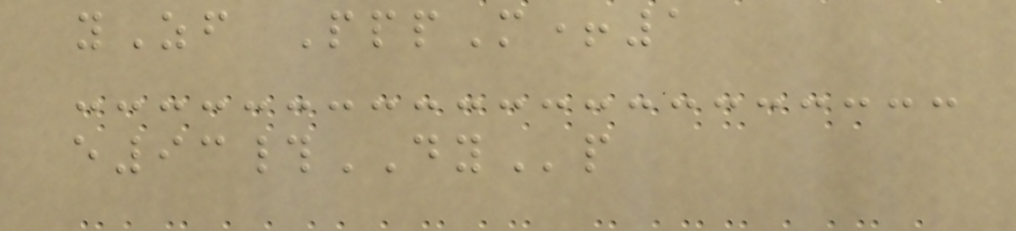yZf PppM+1
e93#DYp
